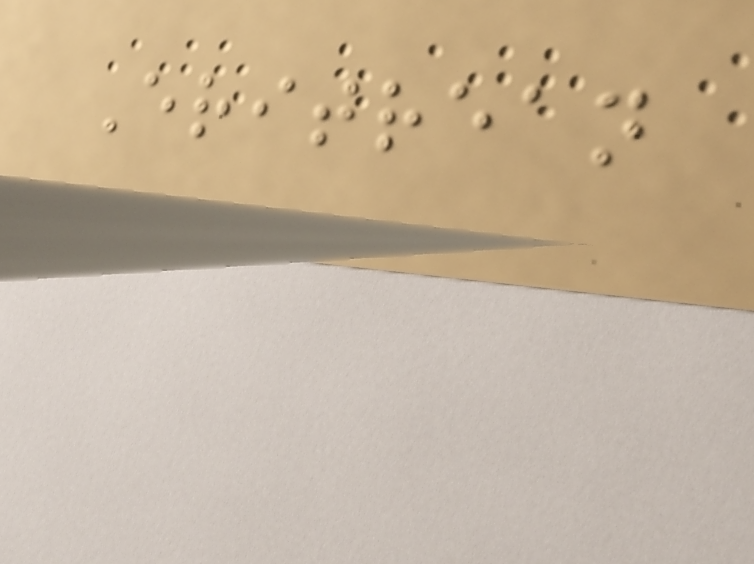Eritrean
